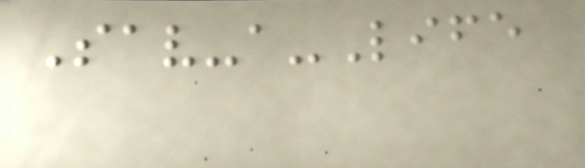Sav-a-Life
